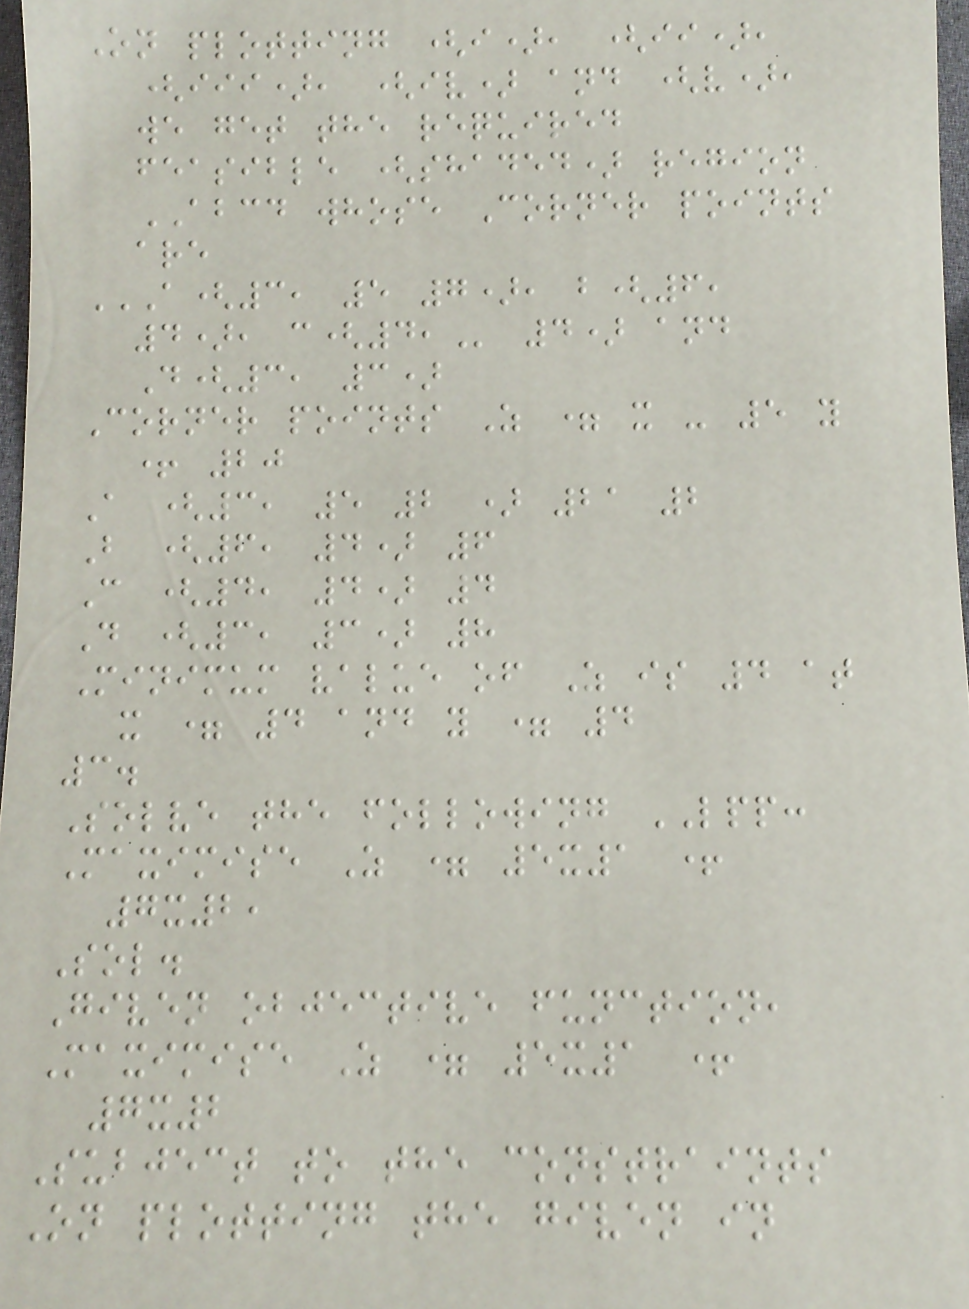On plotting (i), (ii),
(iii), (iv) and (v),
we get the required
feasible (shaded) region
ABCD whose Corner points
are
A(3, 5 7), B(6,
4), C(4, 4) and
D(3, 3)
Corner points Z = x - 5 y
+ 20
A (3, 5 2 ) 21 2
B (6, 4) 6
C (4, 4) 4
D (3, 3) 8
Minimum value of Z is 4 at
x = 4 and y = 4
3.
Solve the following LPP:
Maximise Z = 5x1 +
7x2,
Sol.
Given objective function,
Maximise Z = 5x1 +
7x2
Subject to the constraints
On plotting the given in
